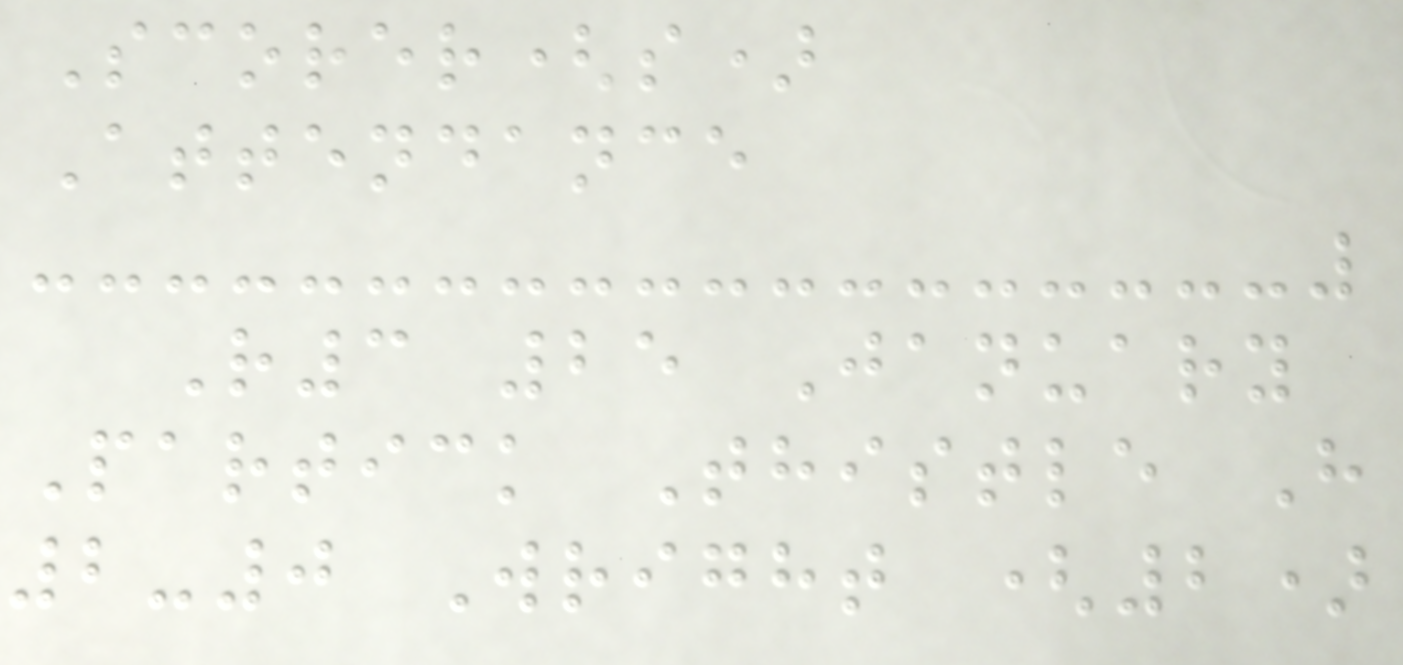Scorer(s)
Attendance
R3 25 January
Partick Thistle H
2-0 Wright (2)
